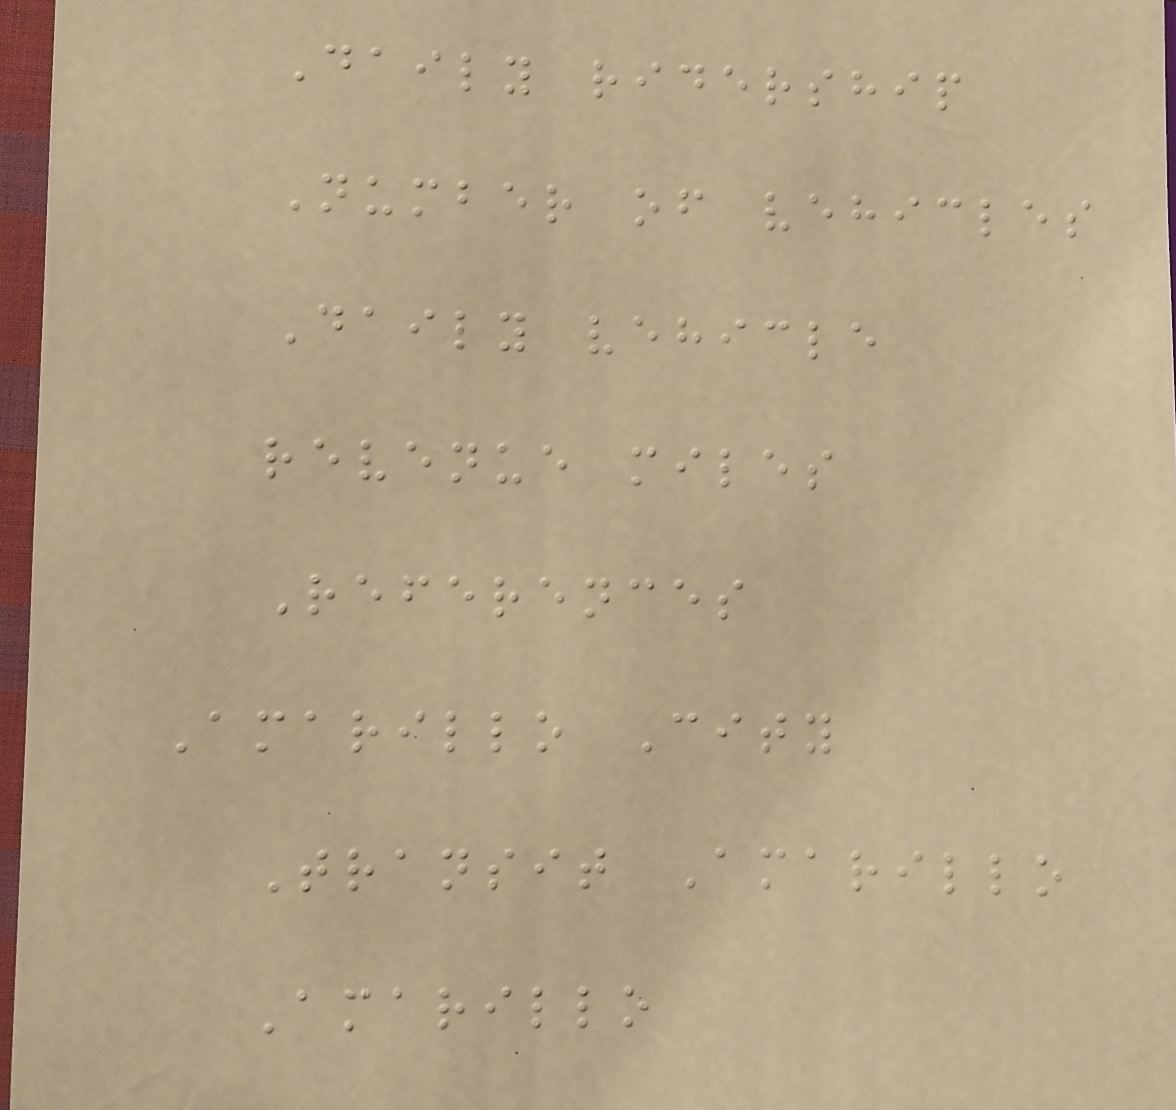Daily ridership
Number of vehicles
Daily vehicle
revenue miles
References
Amarillo City
Transit Amarillo
Amarillo
